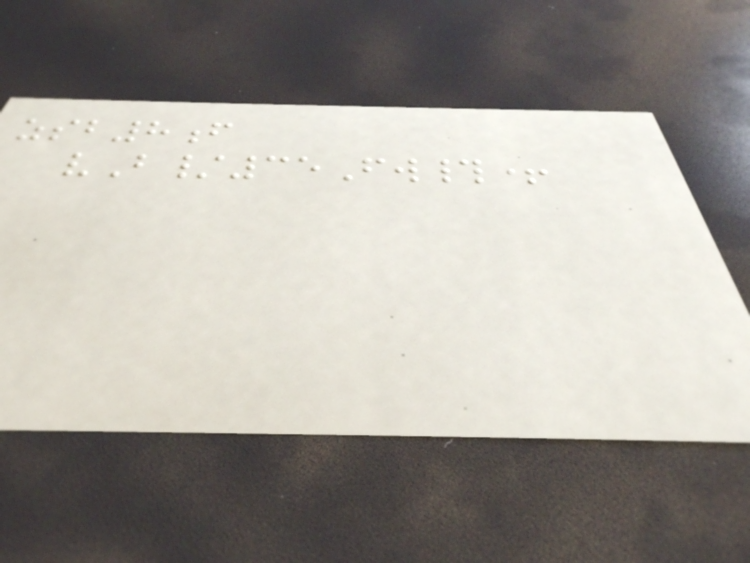zsb8f
vB/35Fw#+
